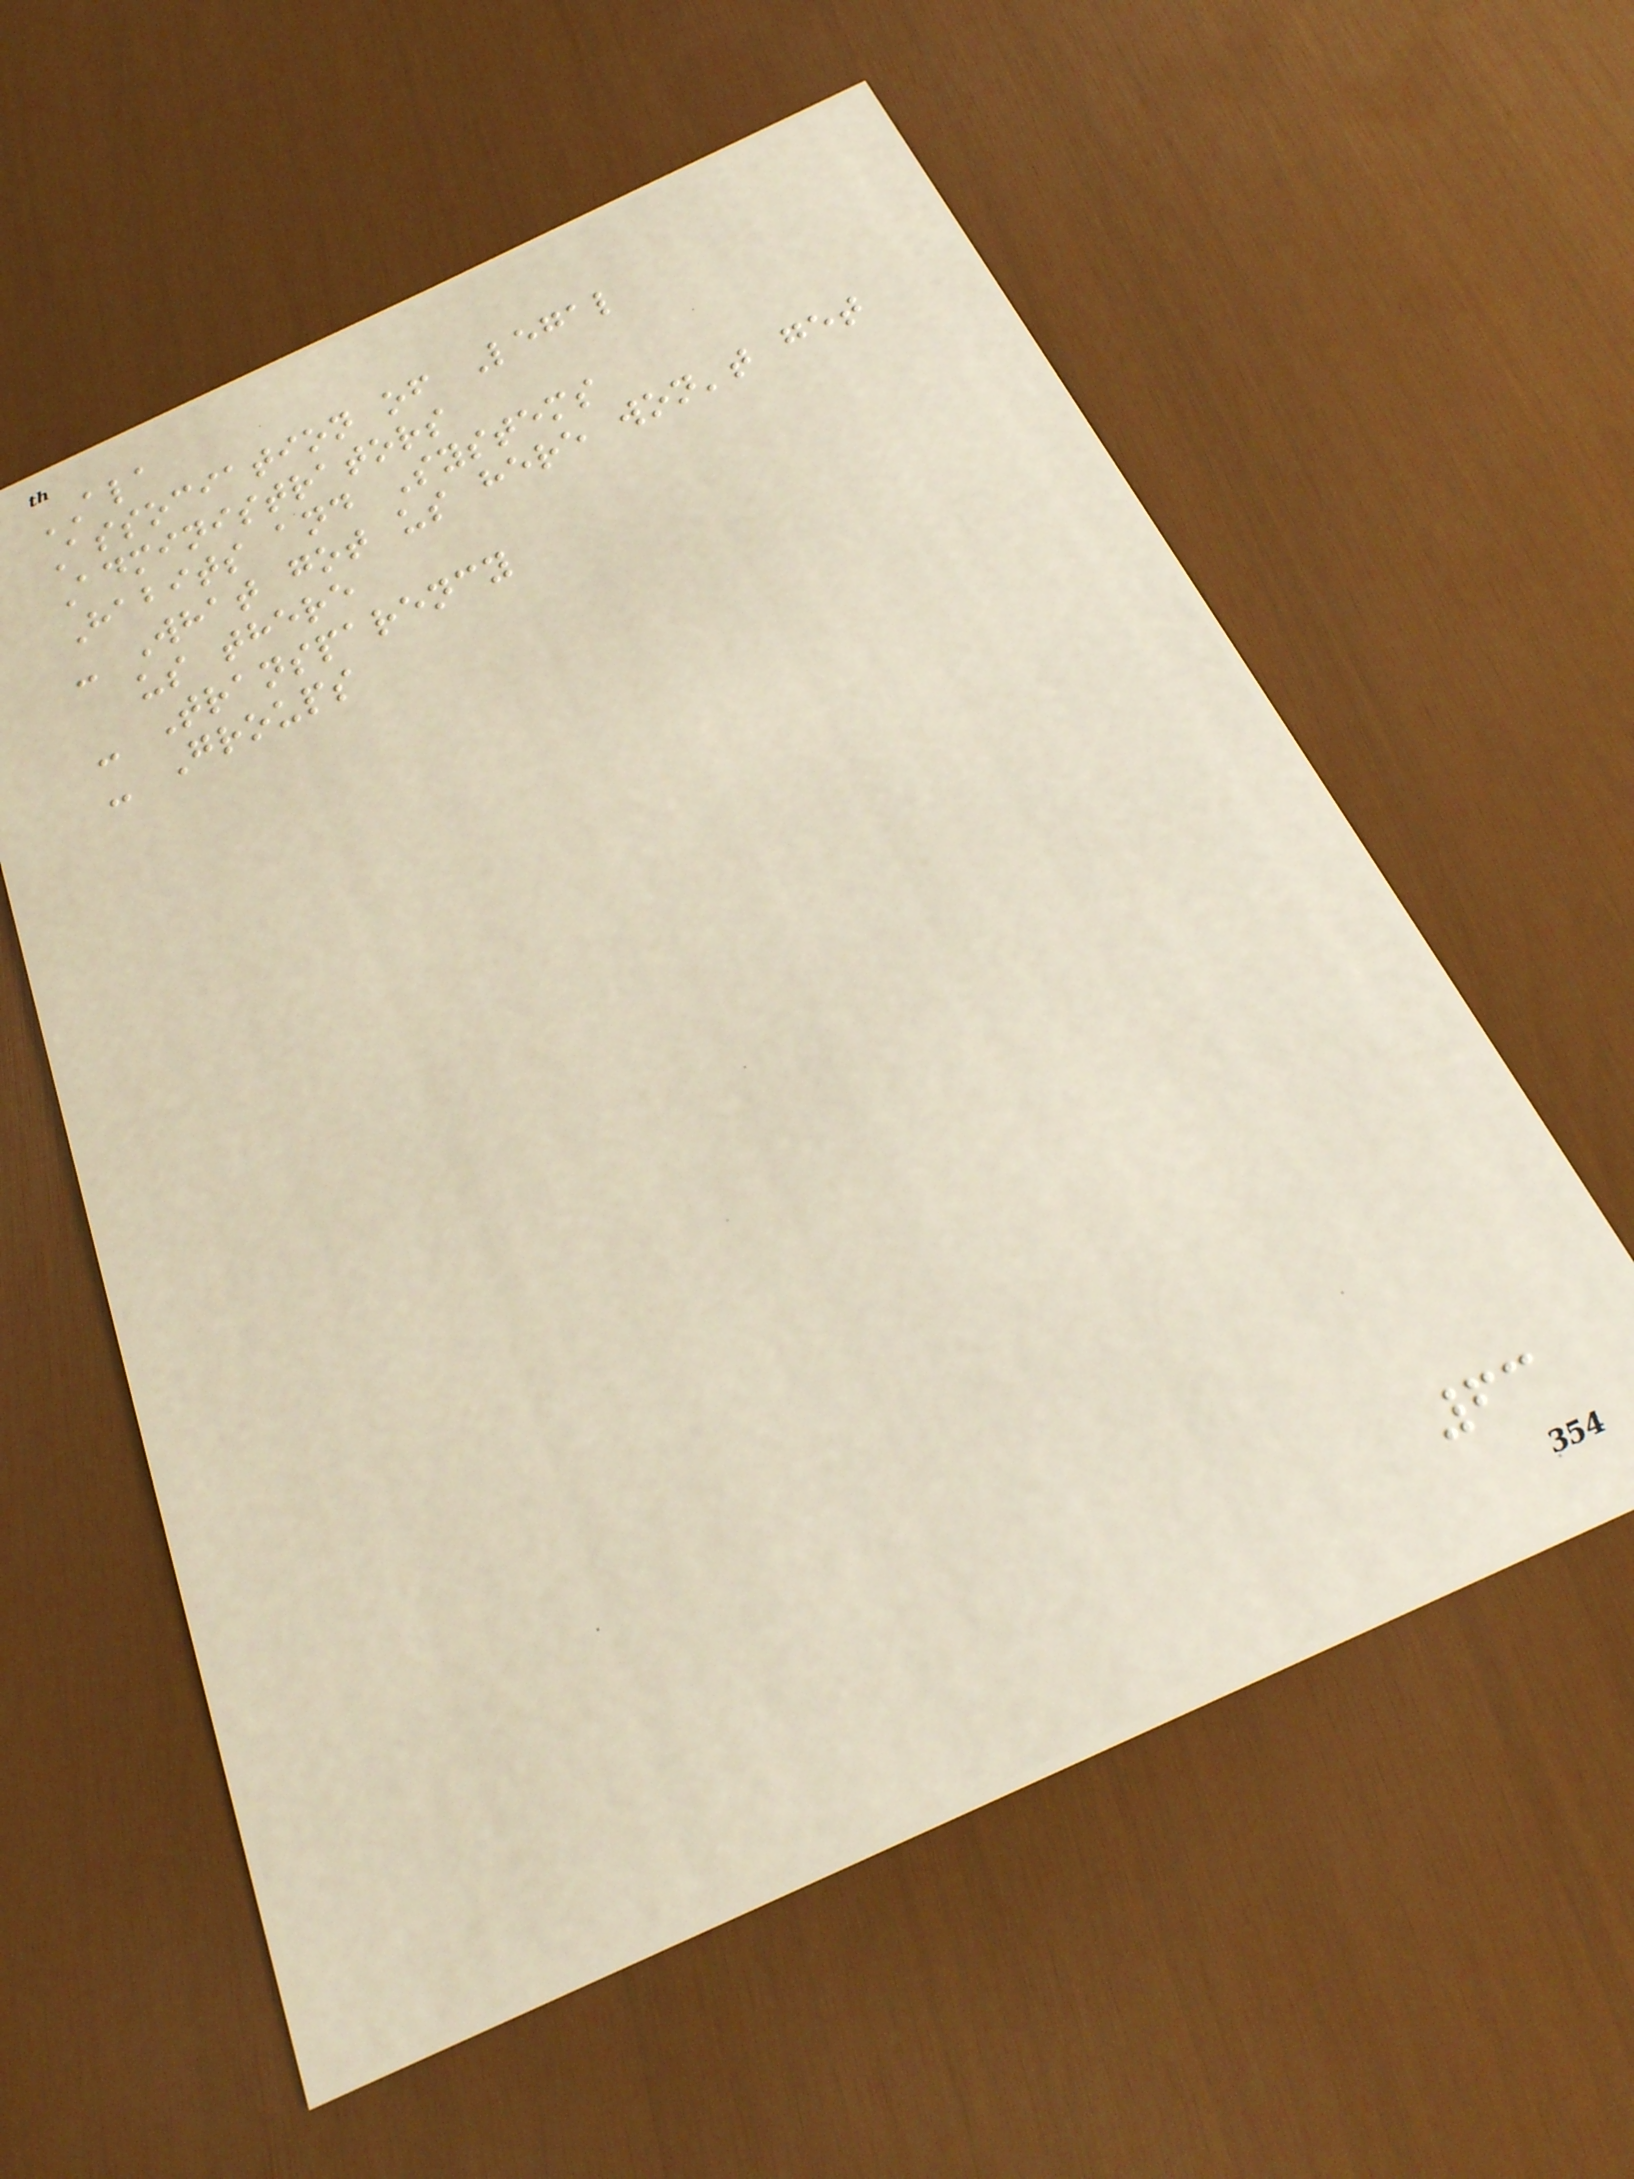ALA
Association of Legal
Administrators
Habits and Systems
- What got us here won't get
us there
- Transparency
- Groups
63
